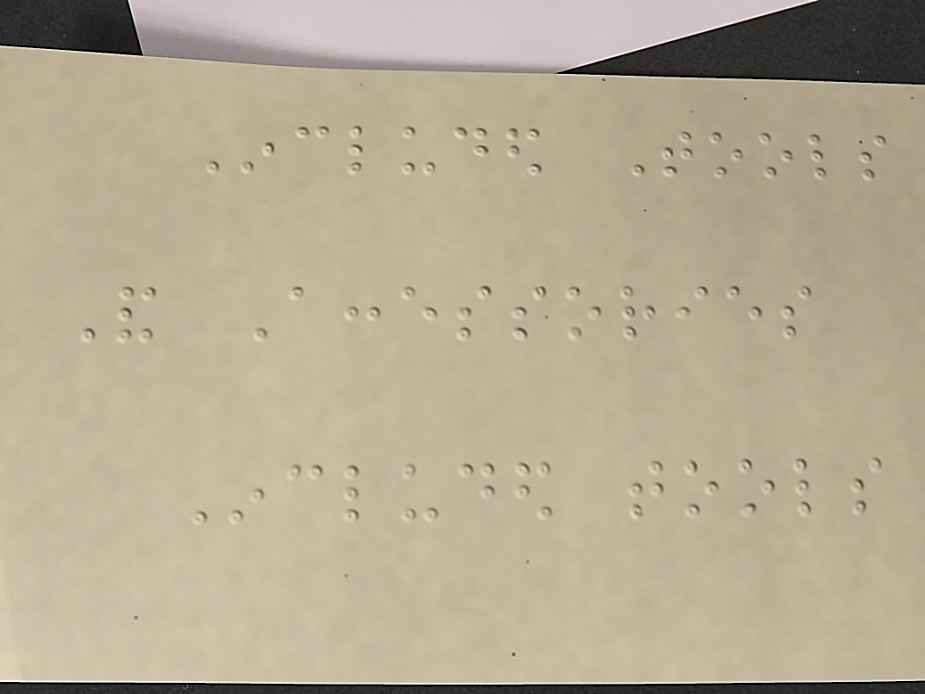Included Tools
And Accessories
Included tools
